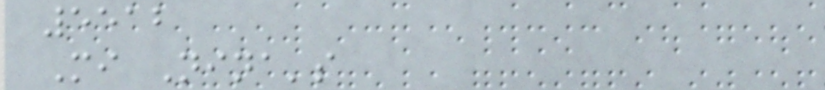5512
Mi Nina's
